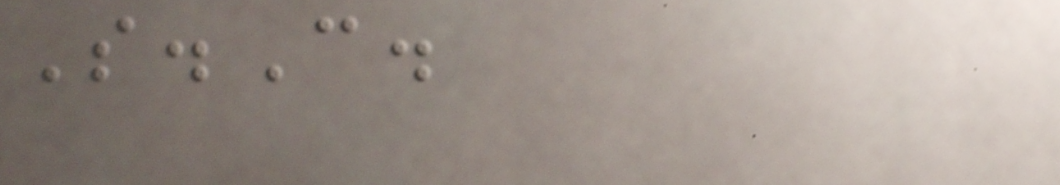S.C.
